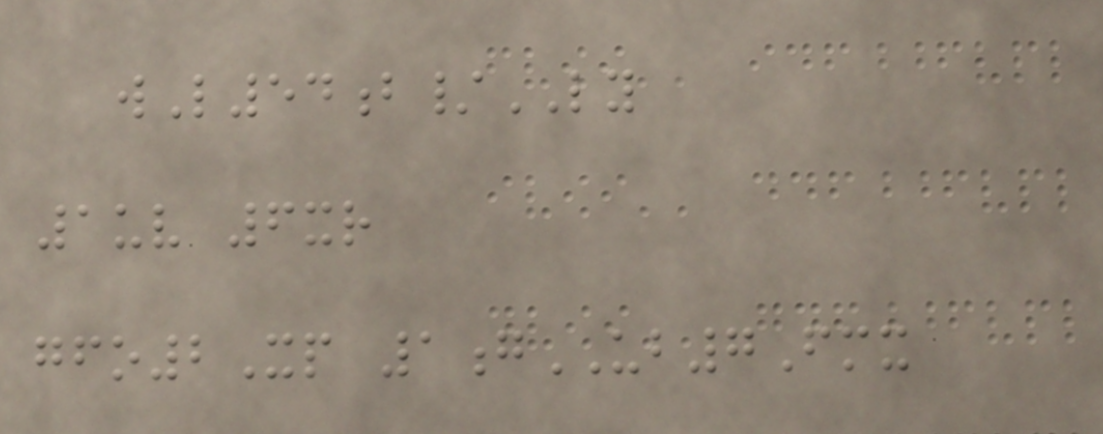wL54b/LY
1uv 6xr
gfo2Xp 1gUB7Fmx
